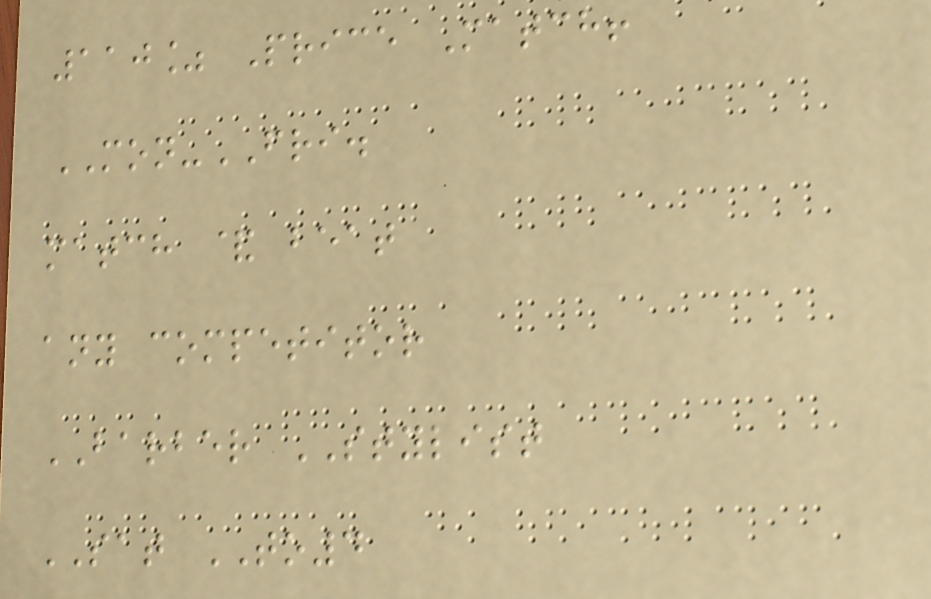110% Price Match!
MON-FRI.
match & beat
any competitor
BARBER STYLIST
SAT TO4
